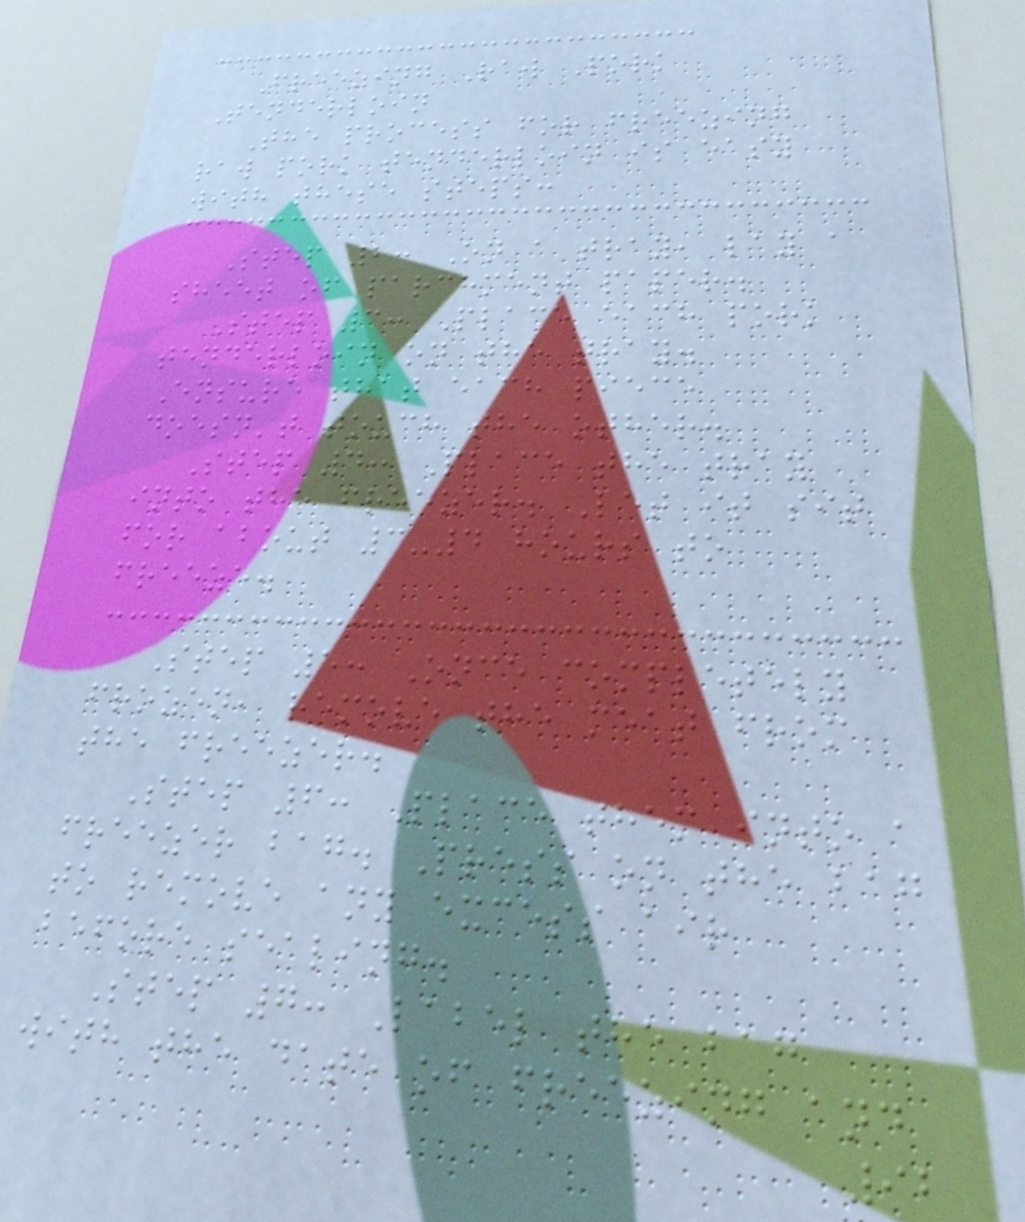Freezing Raw Pork
Tenderloin
The process for freezing
raw pork tenderloin is easy
with these steps:
Step 2: On a tray, lay a
sheet of parchment paper.
Step 3: Place each pork
tenderloin on the tray.
Ensure that each piece
doesn't touch the other.
Step 4: Place the tray
into the freezer. Let it sit
for about 3-4 hours to
freeze.
Step 5: Once completely
frozen, remove the meat from
the freezer.
Step 6: Place them into a
freezer bag. Press on the bag
to remove any excess air
before sealing.
Step 7: Label the bag
with the date of freezing and
92
